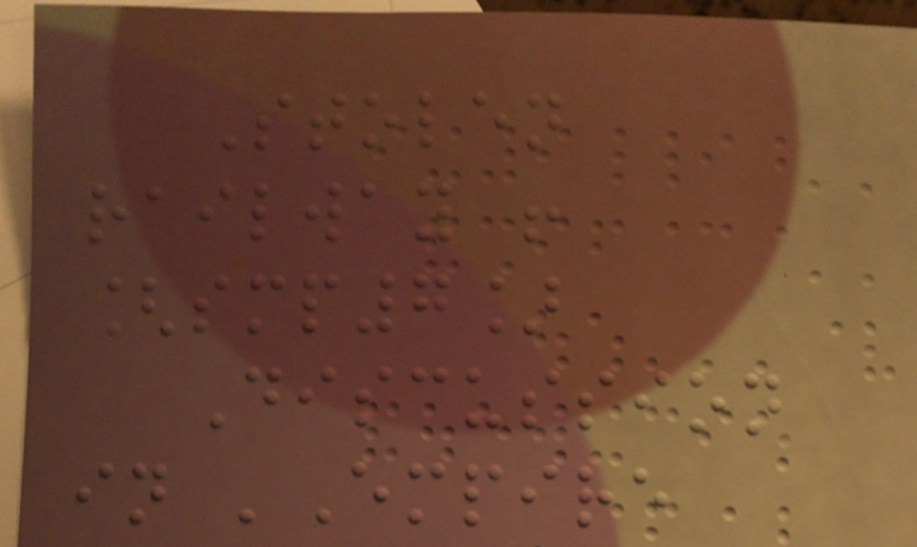Stolen
railway !
[smp7]
Discussion
in 'Empire
